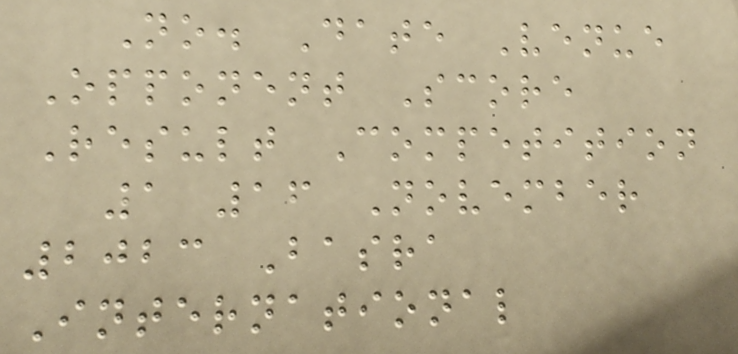No. Date Venue
Opponent Score
Result Competition
1 16 November
2023 Basra
International
